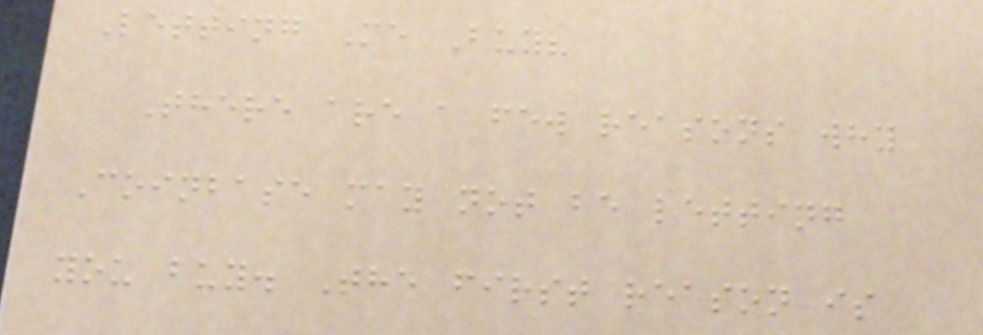Letting Me Buy?
There are a few reasons why
Coinbase may not be letting
you buy. The first reason is
